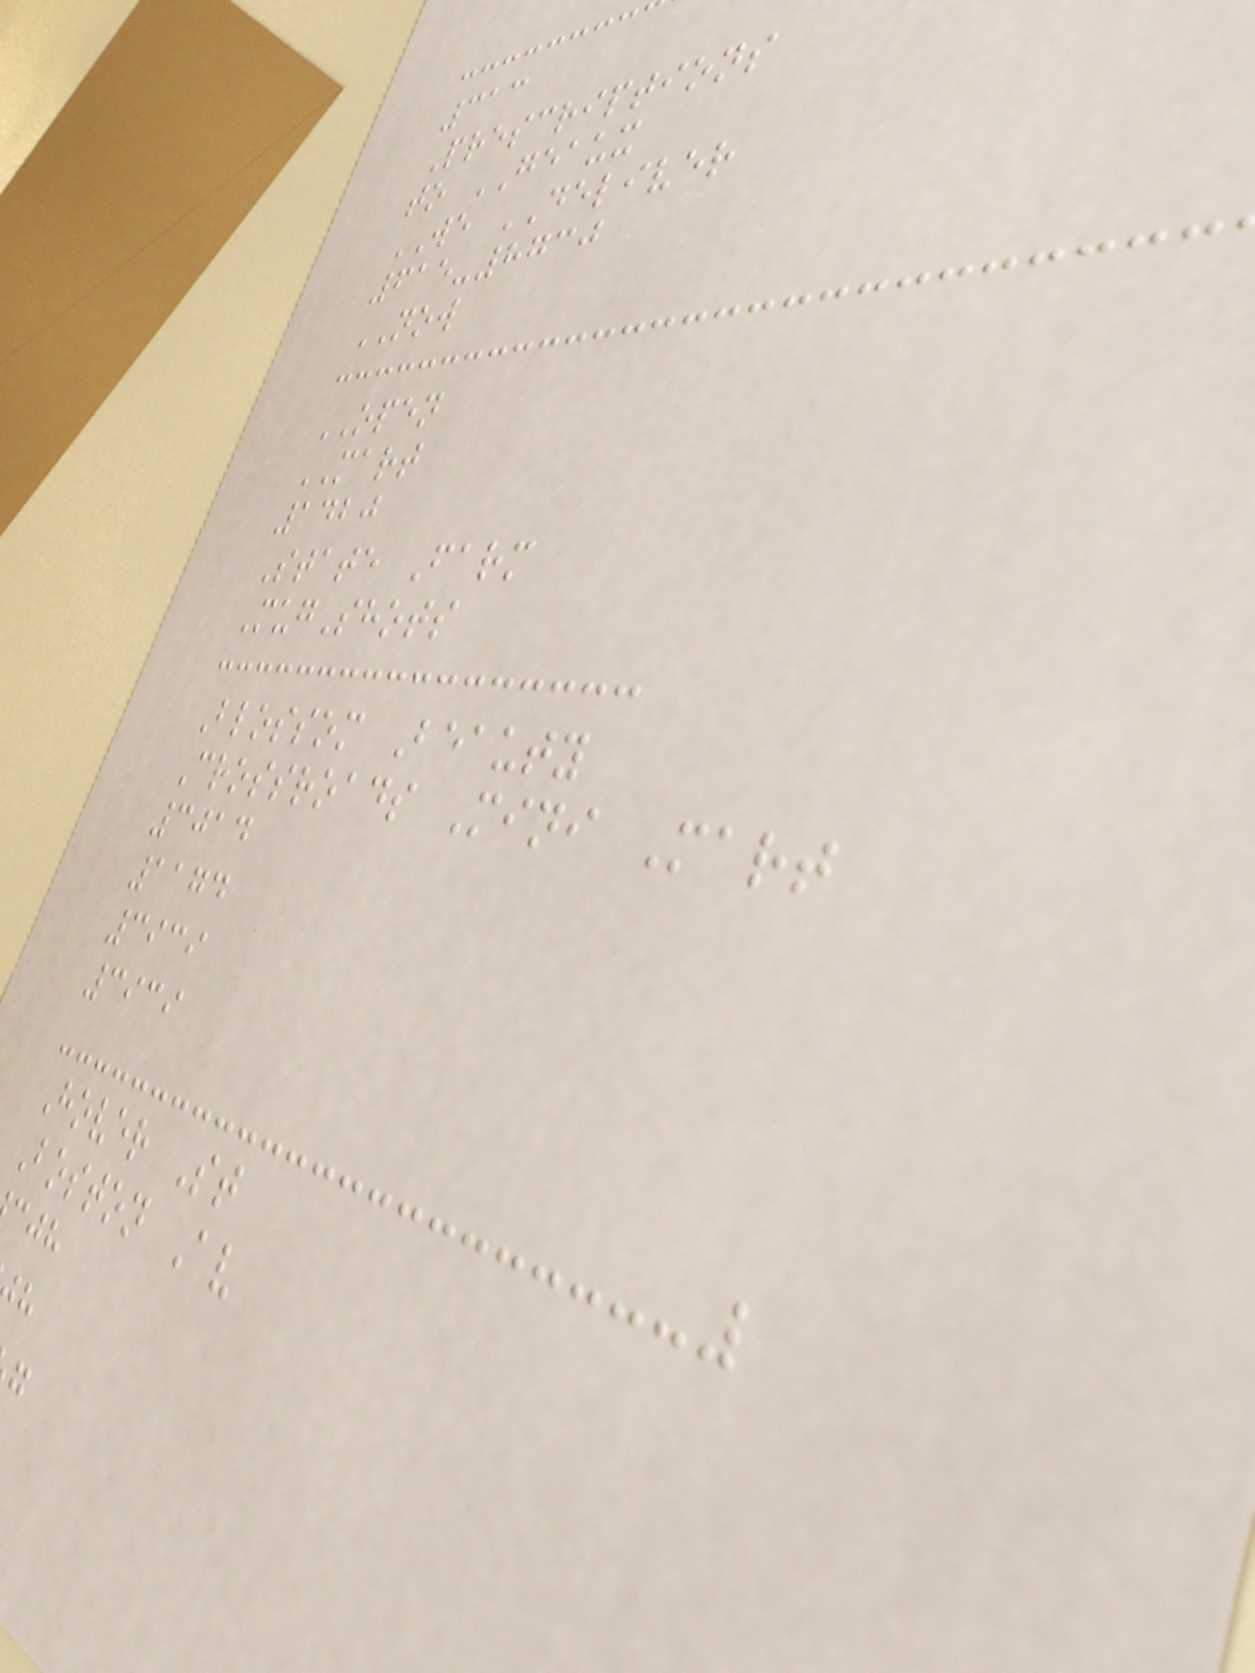313
Prescriptions
to GEAUX
WE DELIVER
615-8730
NOW
OPEN
MART
1420
State Farm
MugShots
Blossom Beauty
Crossroads Mini Mart
3014
1174
3939
3939
Hover St
Boston Av
